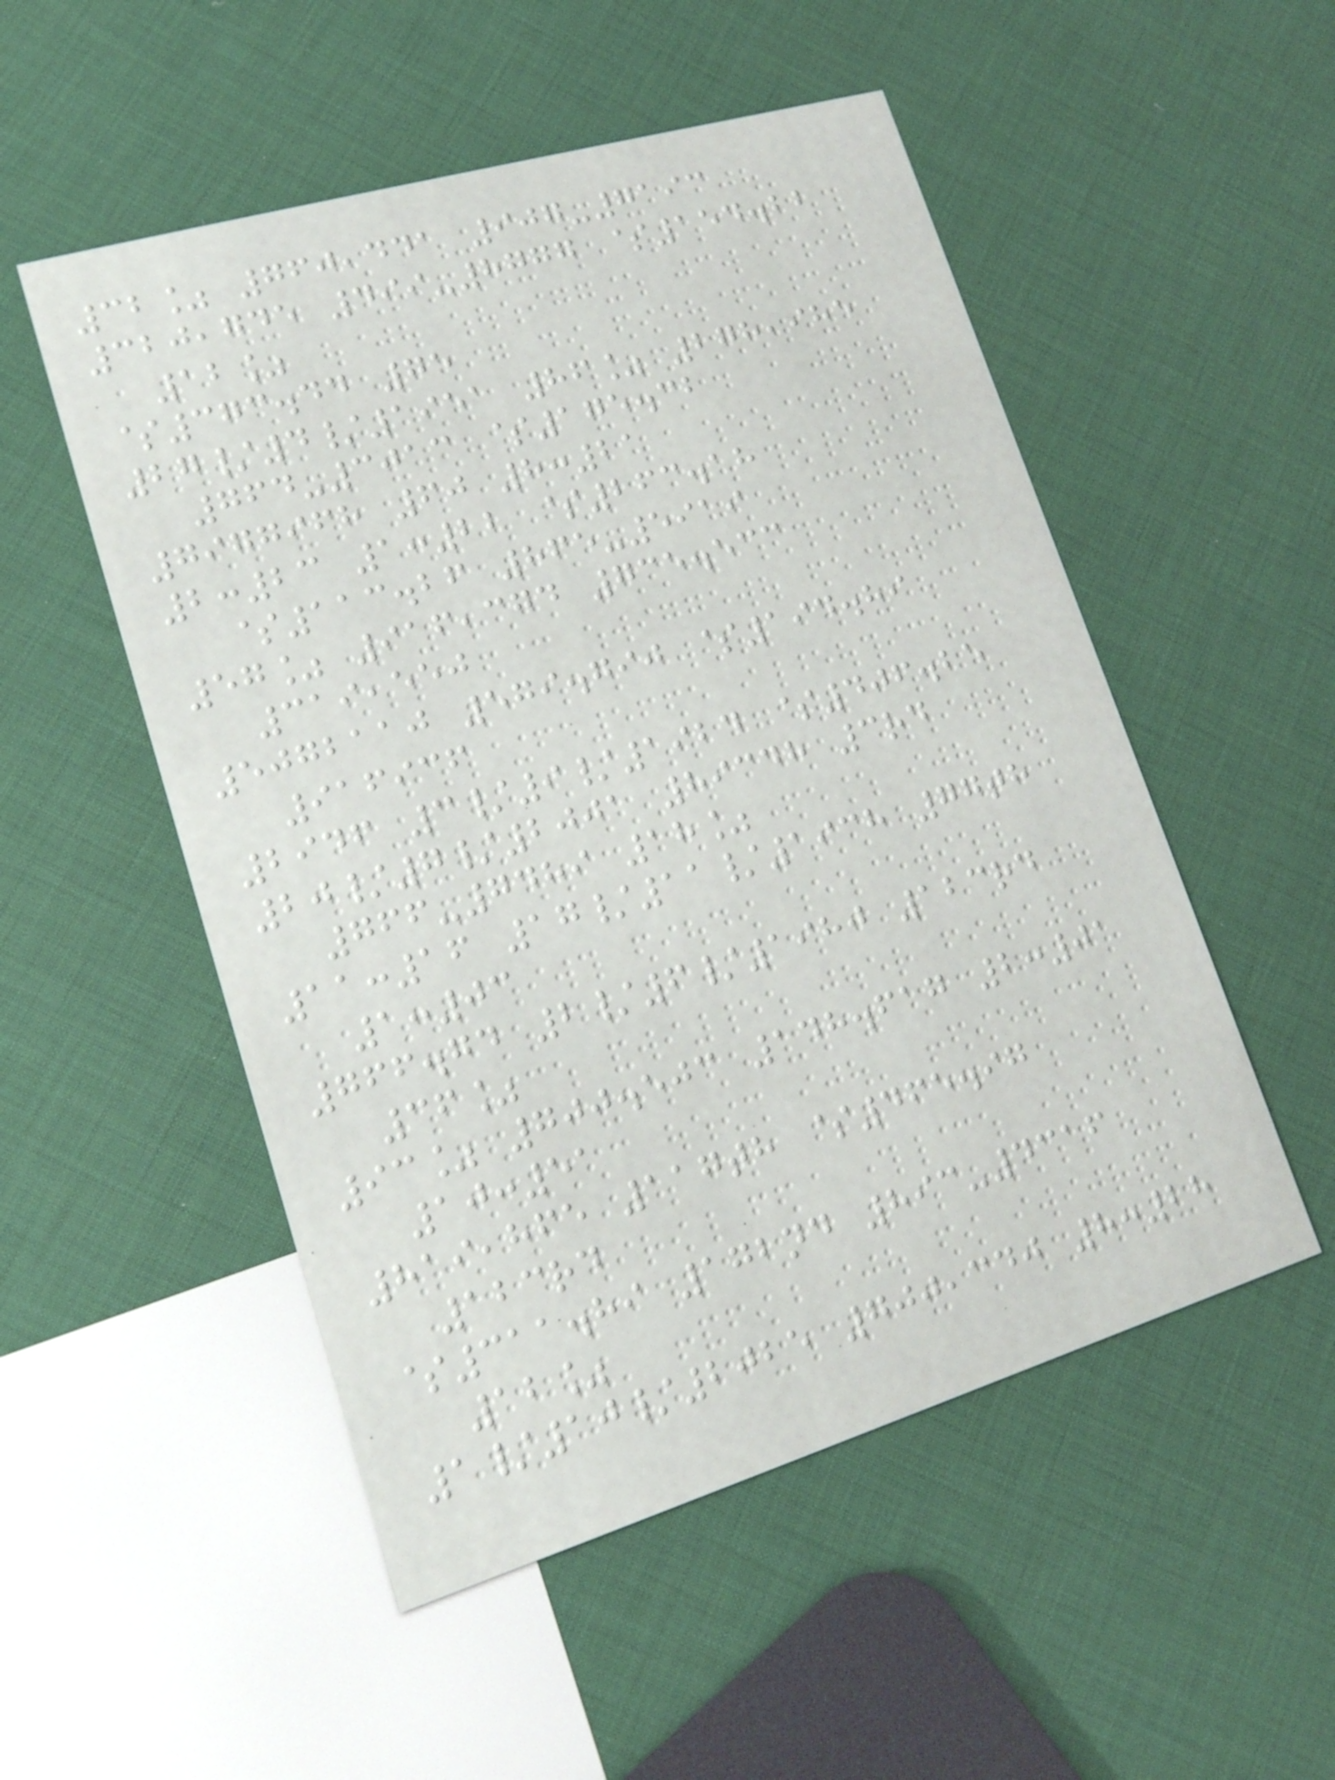32% 760,441 907-7193
320,745 499-8777 $154.22
12%
$373.44 75
27/4/1951 86% 278,985
764-3013 $175.32
7977968 60 8:21
2:23 1:22 $263.18
$113.26 865-5919
57% 916,374 735.533
319,550
5072110 579.790 $194.89
916936
2946 3/9/1924 $406.25
20/7/2001 89348 3rd
766-7489 18%
11:16 17/11/1938 77th
1:03
766.74 2/6/1980 123rd
36%
93% 700.503 148.617 2:01
10:51
819,865 117th $465.97
123rd
$311.89 172nd 893-4316
12%
1/10/2025 700,340 8:28
